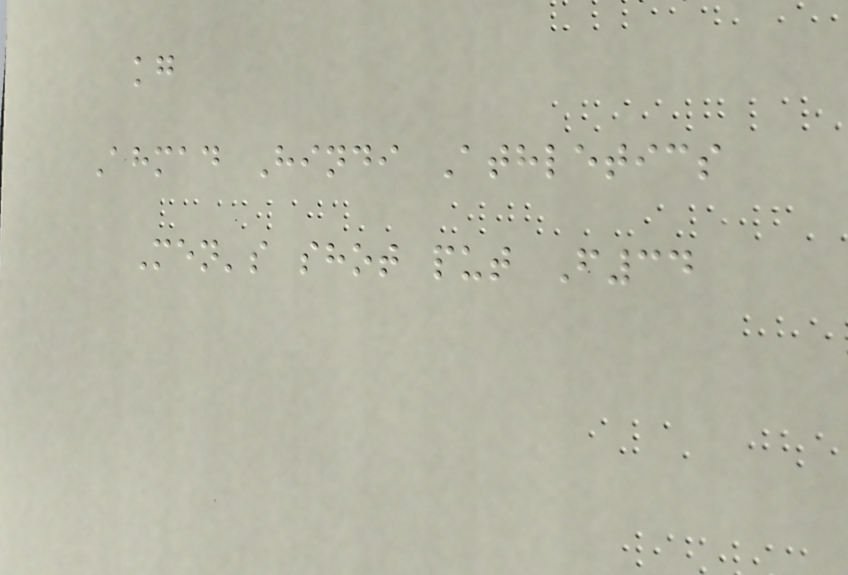kg
Ahmad Hindi Athletics
Men's shot put F34
